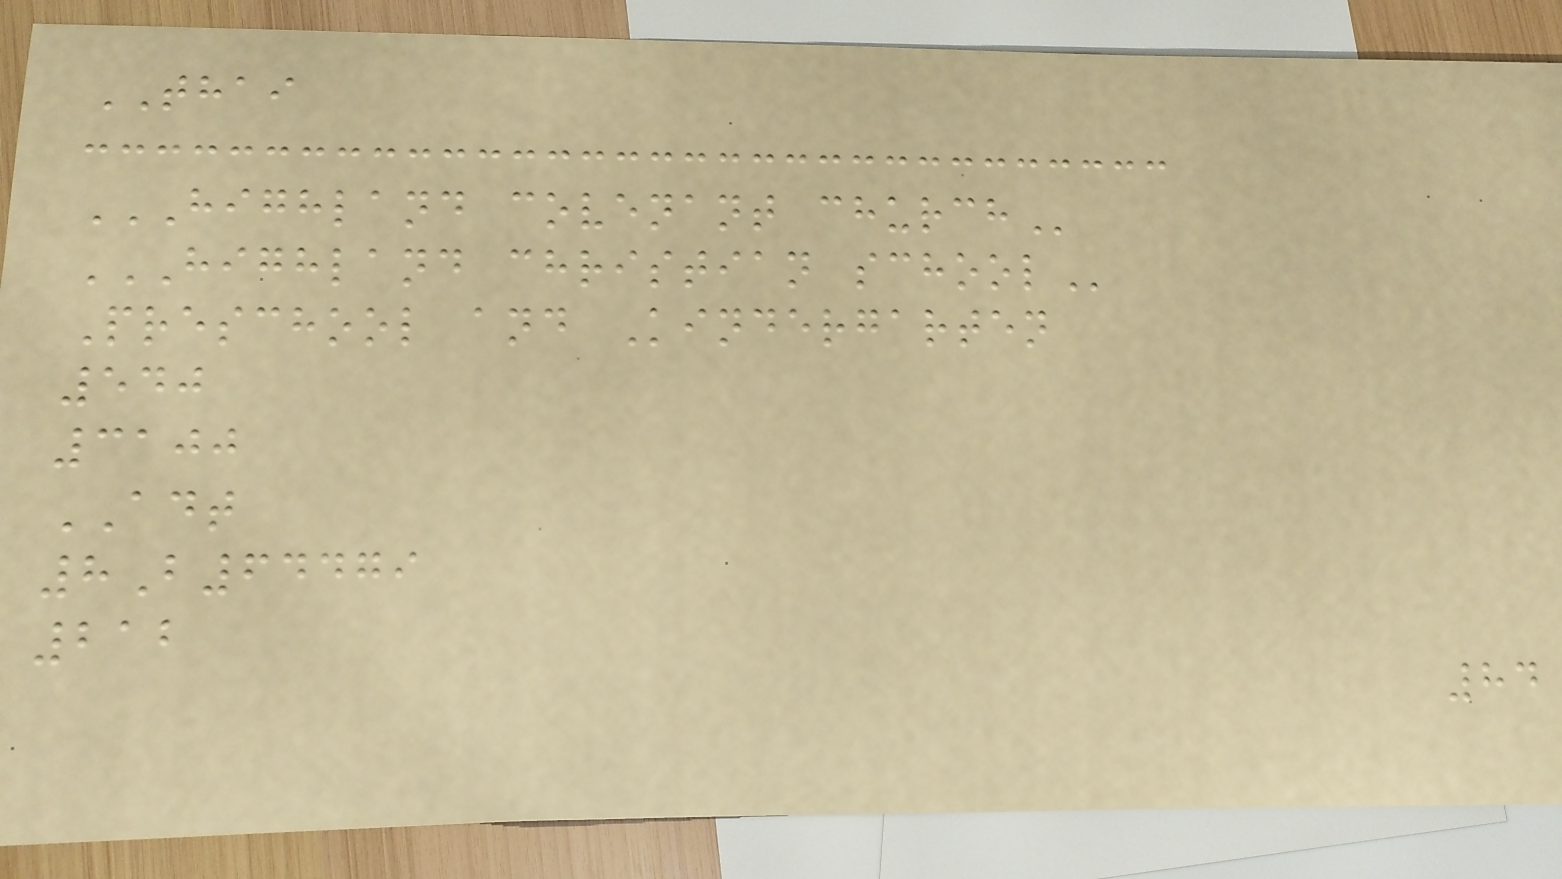THAI
HIGHLAND COVENANT CHURCH
HIGHLAND CHRISTIAN SCHOOL
Preschool and Kindergarten
540
3100
ADT
8B64479
212
84
